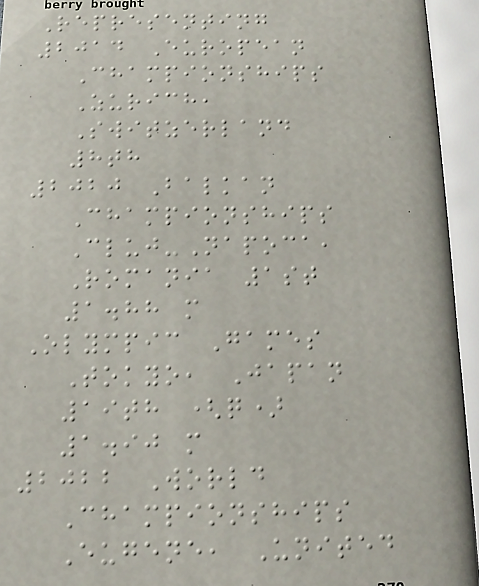Representing
2014 European
Championships
Zurich,
Switzerland
8th
2020 Balkan
Championships
Cluj-Napoca,
Romania 1st
1.88 m
Olympic Games
Tokyo, Japan
19th (q)
1.90 m
2022 World
Championships
Eugene, United
